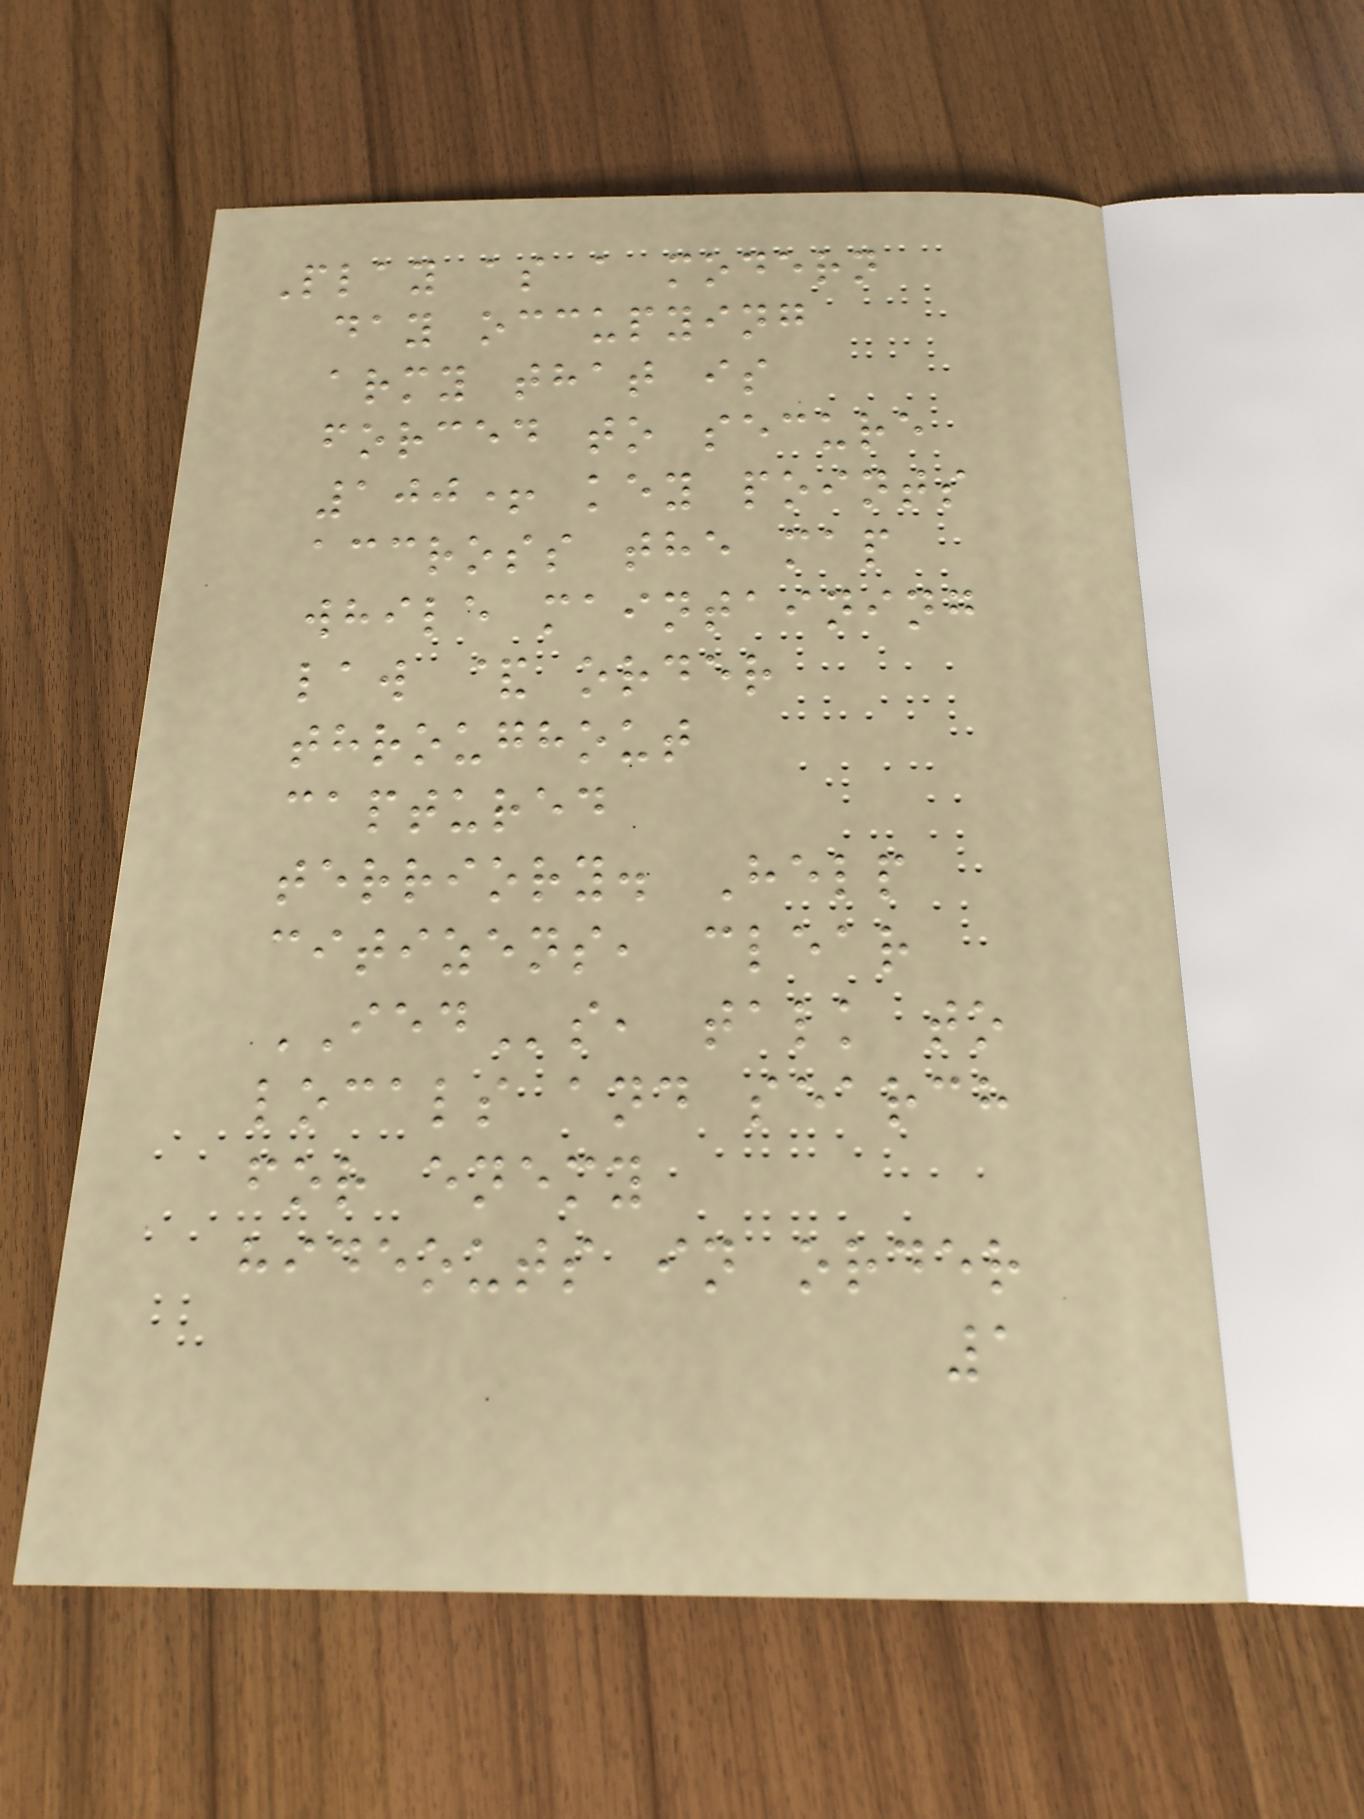Play as a modern
day occupying
army that is
forced to secure
100+ key points
accross the map
while maintaining
law & order
throughout
captured
terriory. Help
citizens, clear
IEDs, talk to
locals and search
for enemy
hideouts in order
1
